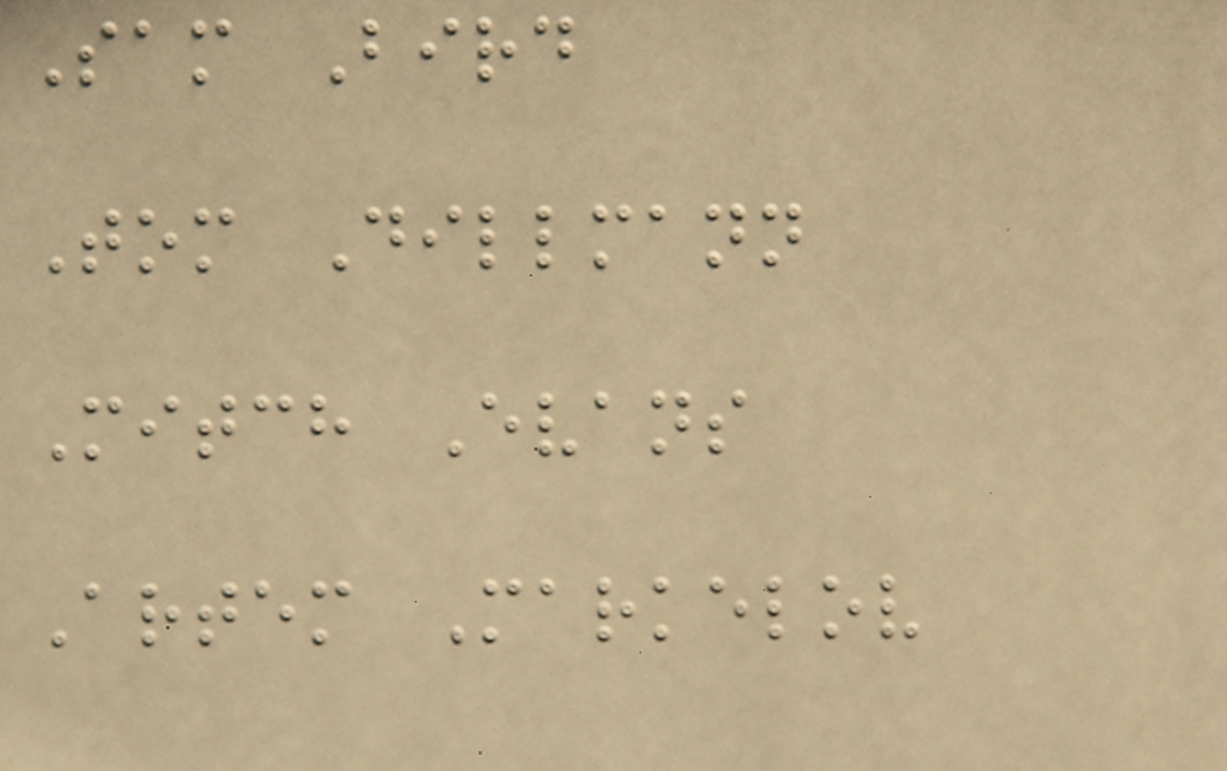Sam Bird
Tom Dillmann
Mitch Evans
Artem Markelov
